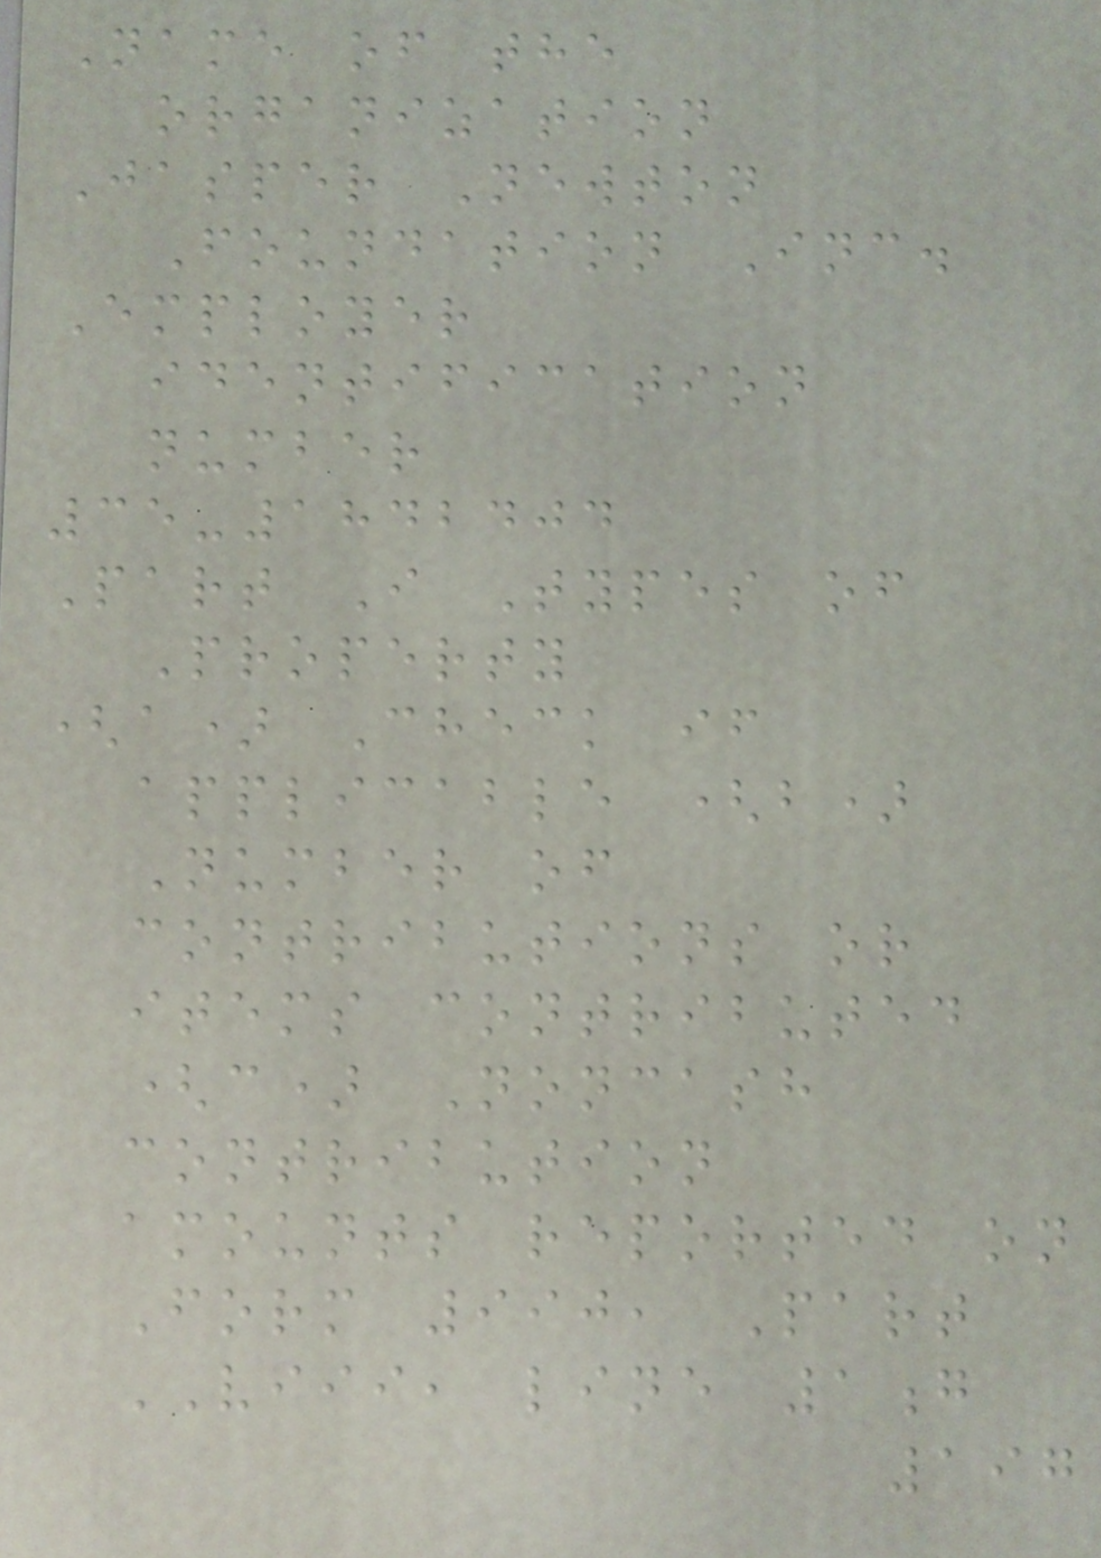Name of the
organization
Jasper Newton
Foundation Inc.
Employer
identification
number
35-1842404
Part I Types of
Property
(a) Check if
applicable (b)
Number of
contributions or
items contributed
(c) Noncash
contribution
amounts reported on
Form 990, Part
VIII, line 1g
197
